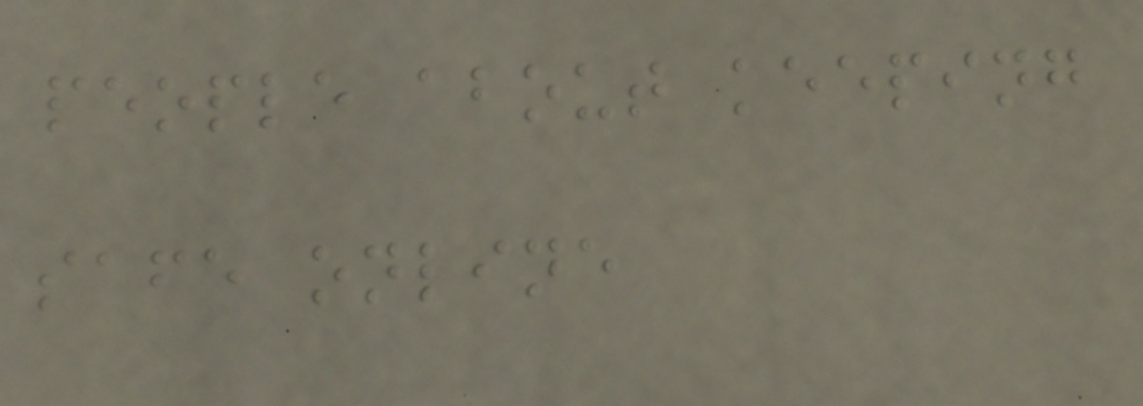people about keeping
safe online
